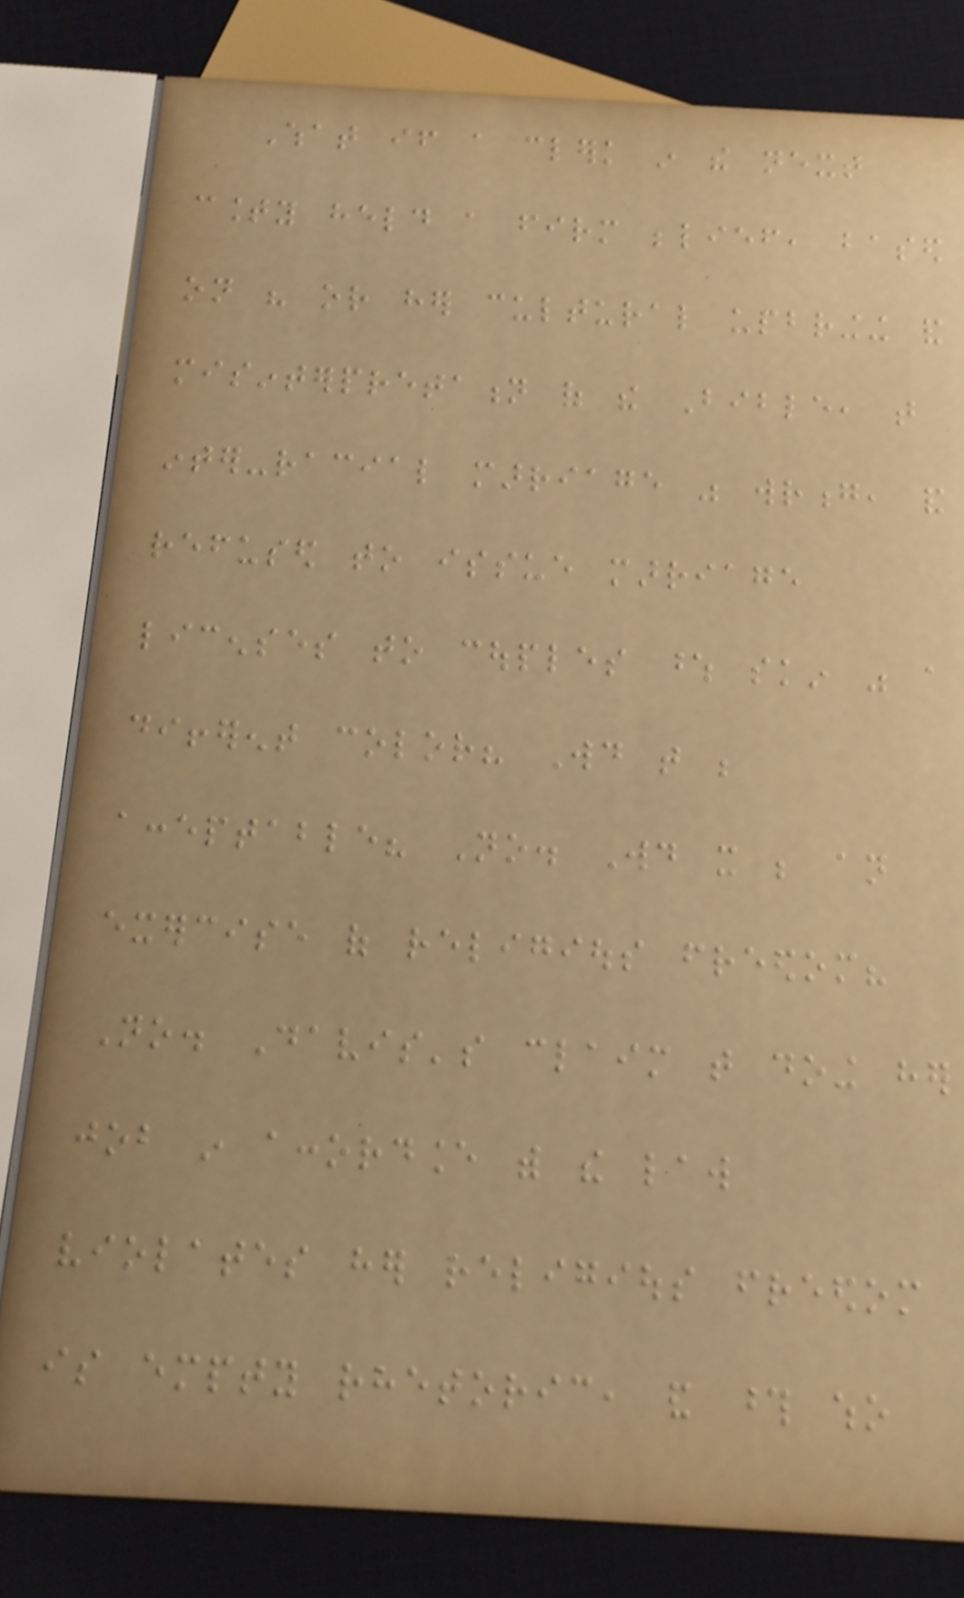What if a clerk in the next
county held a firm belief, based
on his or her cultural upbringing and
misinterpretation of the Bible, that
inter-racial marriage was wrong, and
refused to issue marriage
licenses to couples whose skin was a
different color? Would that be
acceptable? No. Would it be an
exercise of religious freedom?
No. Davis's claim that doing her
job in accordance with the law
violates her religious freedom
is empty rhetoric, and those who
